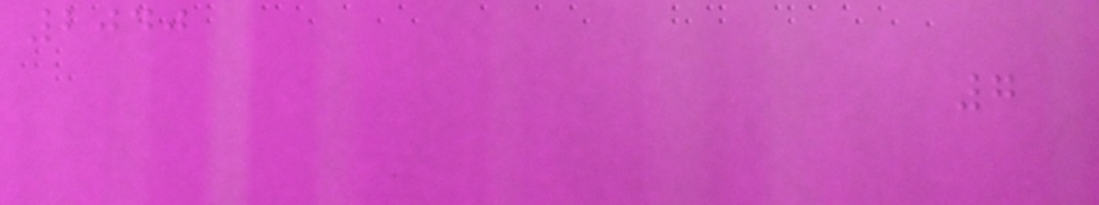2040
7
